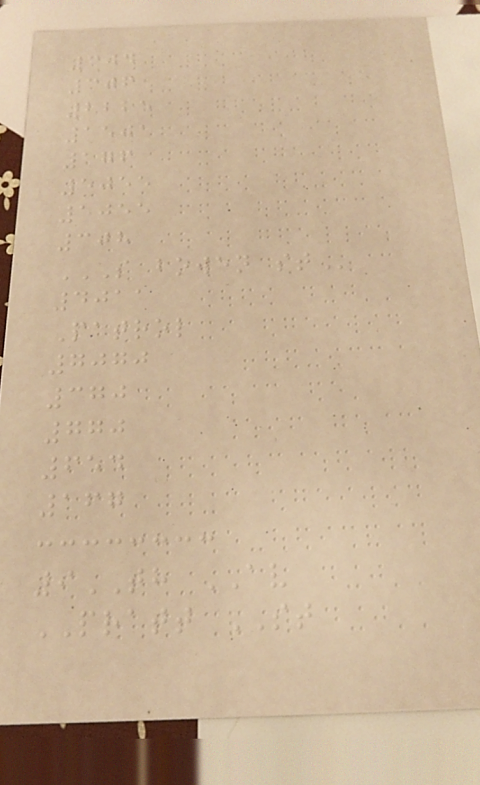304
306
2225
1501
176
5055
5055
308
S BOWEN ST
4011
Patrol
7070
370
770
654
167
9TH AV
PRATT ST
